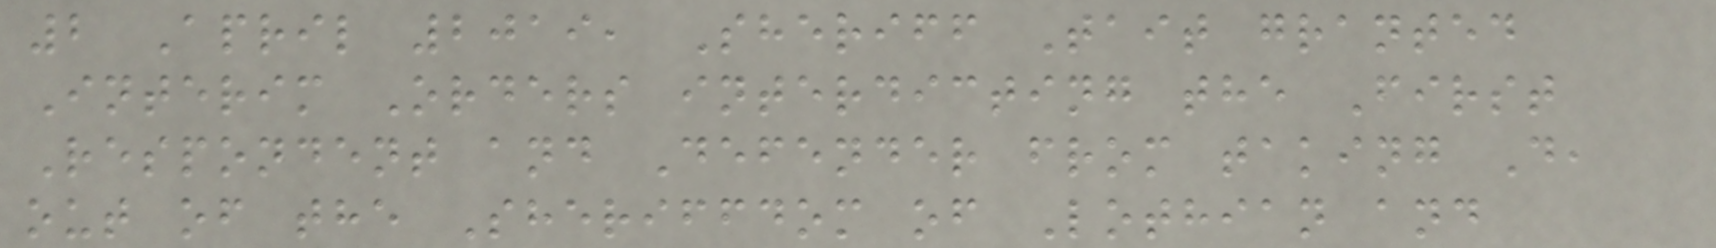2 April 2019, Sheriff Tait granted
Interim Orders interdicting the First
Respondent and Defender from taking D,
out of the Sheriffdom of Lothian and
